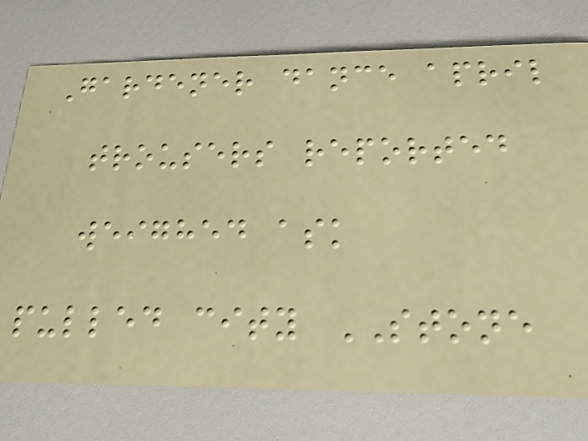Gardener dance april
trousers reported
weighed ask
pulled city STONE
